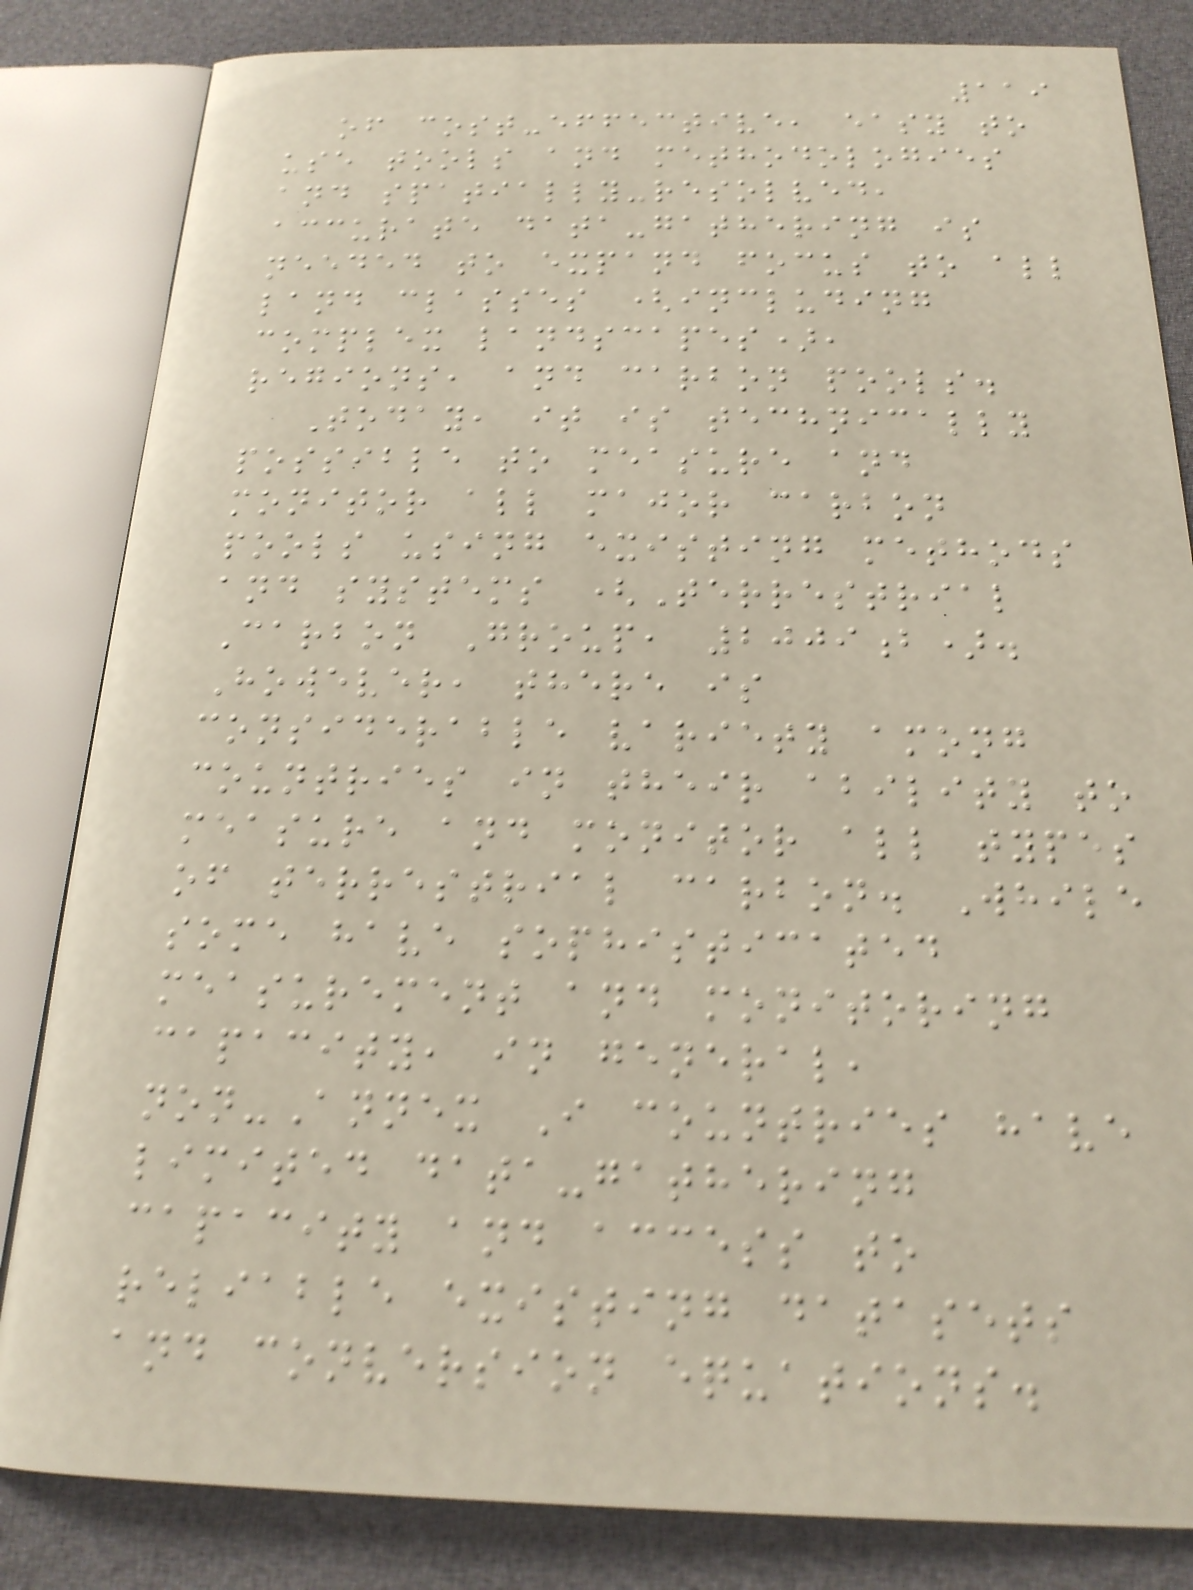119
of cost-effective, easy to
use tools and methodologies
and spatially-resolved,
accurate data-gathering is
needed to expand focus to all
land classes (including
complex landscapes),
regions, and carbon pools.
Today, it is technically
possible to measure and
monitor all major carbon
pools using existing methods
and systems (Terrestrial
Carbon Group, 2009b).
However, there is
considerable variety among
countries in their ability to
measure and monitor all types
of terrestrial carbon. While
some have sophisticated
measurement and monitoring
capacity, in general,
non-Annex I countries have
limited data-gathering
capacity and access to
reliable existing datasets
and conversion equations.
